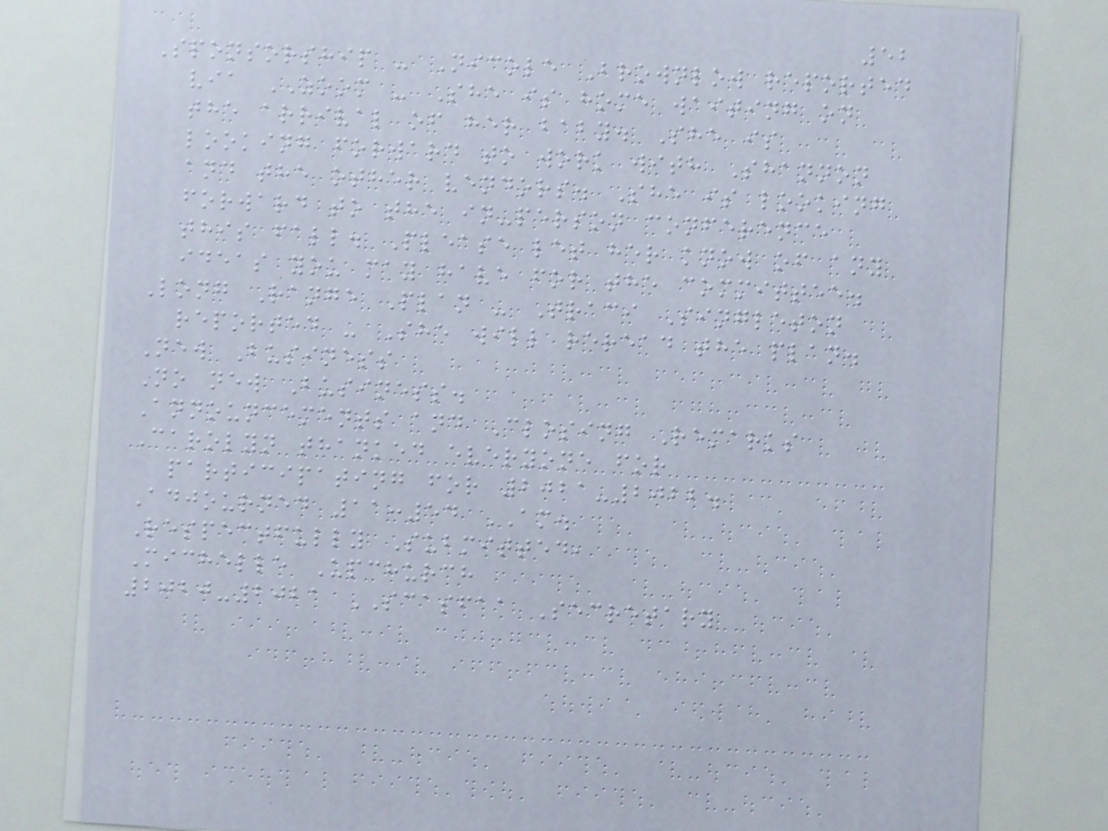52
Sponsorship - Nicole Brownlow reported
via ZOOM - She is home waiting on
the arrival of her baby. She is
looking forward to work with Shannon
and the other vendors. She is looking
forward to the in-person conference
this fall. Please let her know of any
ideas you may have for the committee.
Long Range Plan - Traci Singleton
reported - She will reread the plan.
New Business
No new Business.
Announcements and Closing Remarks
Carolyn thanked everyone for
participating for 2021-2022.
Adjourned 11:54 AM.
Respectfully Submitted,
Michelle Upchurch
2020-2021 SCASFAA Secretary
